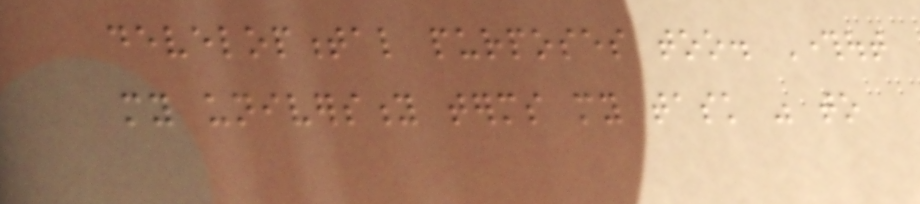developmental purposes too. Throughout
my university terms my task was to
